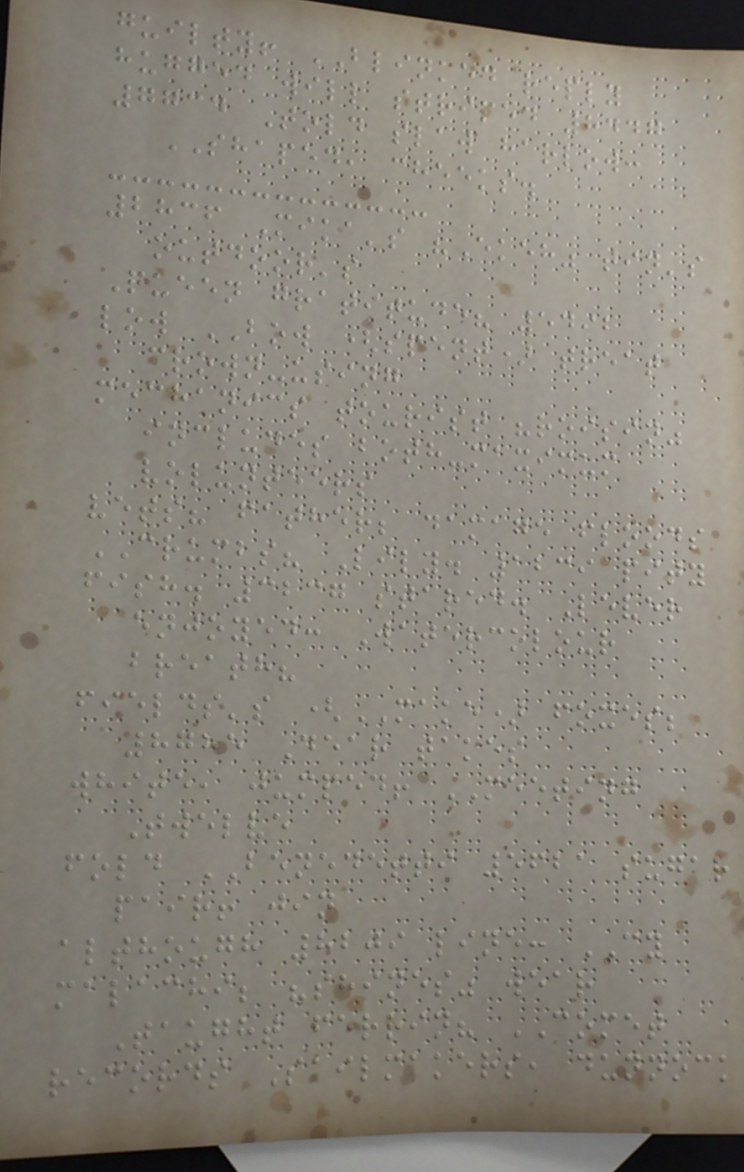guilty! BLINKED reply
hugged will striped 8447
7734 Told slaw harlow:
SHAPED, cheeks.
2836 Mika's "Ekeh" tin's
outdoor's
Queen gratitude? 5492
low BOW (spent) treat
crown-using
mechanics tourist "roisin"
includes both-maximum
volunteers
vets? father; damage floods
CRUMBS? Lily. 1239 pity
fish. 3237 stared. Lever
enjoyed: Watercolour
breath?
fields's (MAKE) foxes;
8785 Dear takes
white, jumped! MEETING
Twelve
fold BENEDETTI 5621 sugar
pair! jin
although 8209 line: CY
malachi; "shines" wear
Taught ferrin? COMET
records Sailmakers, dunnock
